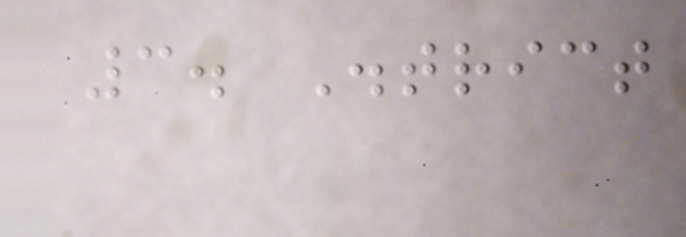3. District
